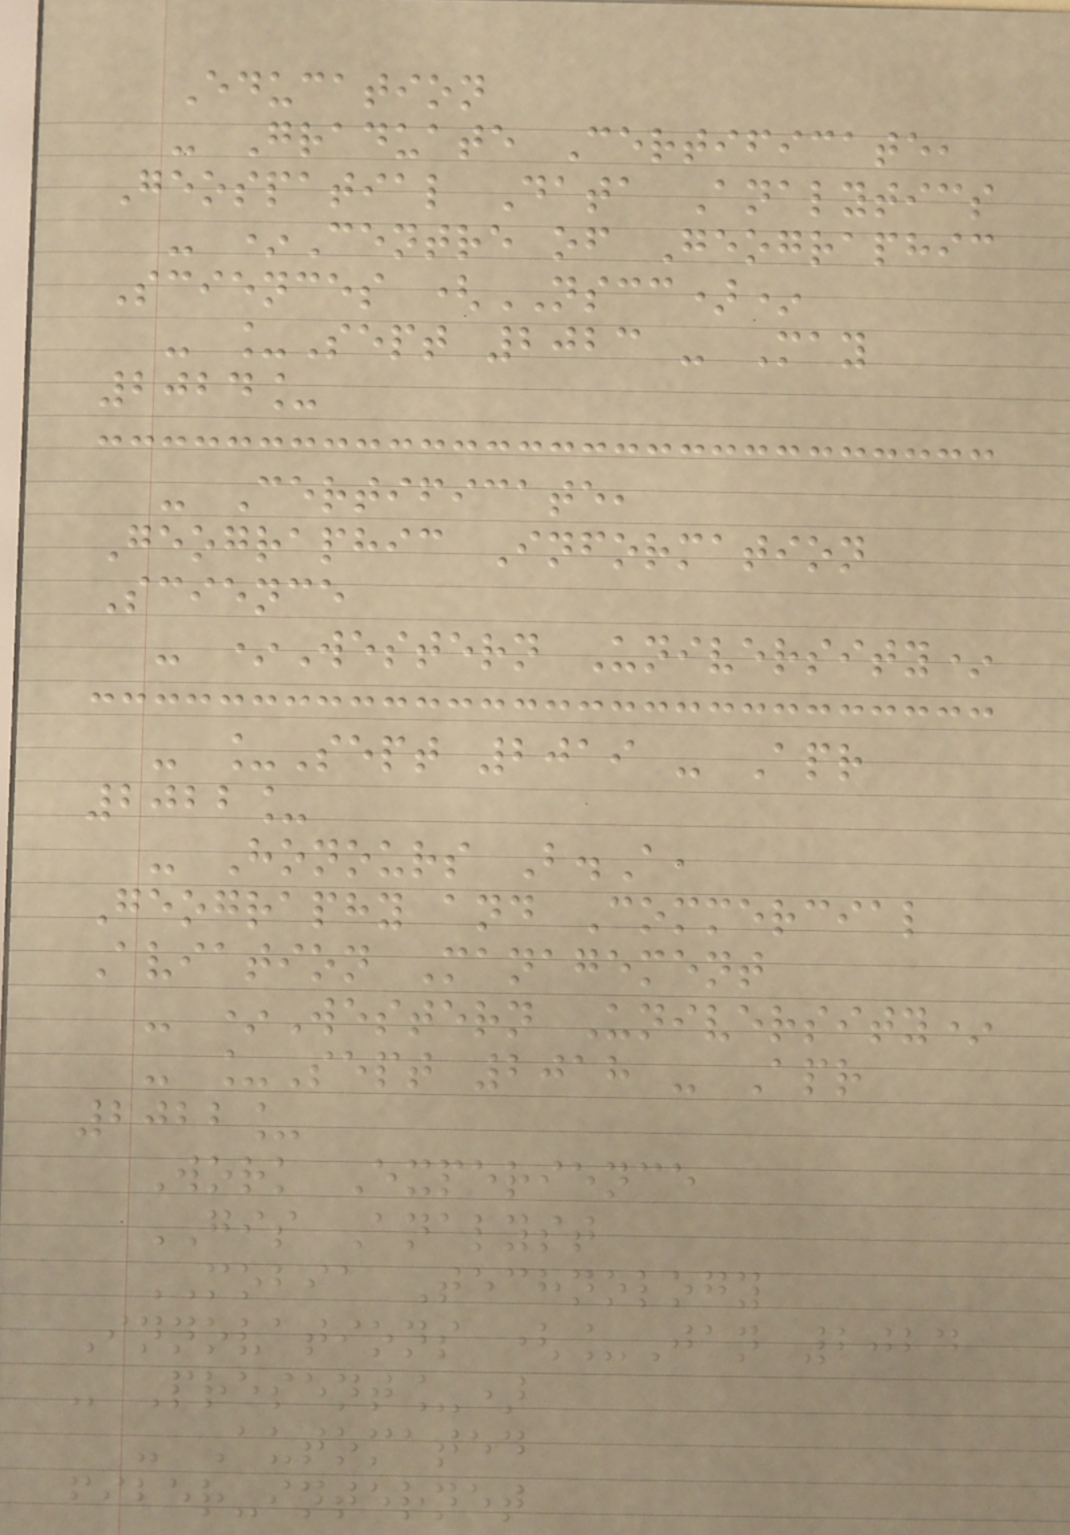Education
- Graduate Certificate,
Geospatial Data Analytics
- *Centre of Geographic
Sciences (NSCC)*
- _Sept 2023 - May
2024_
- Certificate,
Geographic Information
Science
- *Western University*
- _Sept 2019 - Apr
2022_
- Honours B.A,
Geography and Commercial
Aviation Management
- *Western University*
- _Sept 2018 - Apr
2022_
Work Experience
GIS Analyst
MOBIA Technology
Innovations (_Jan 2024
- Present_)
- Automated
fiber-internet
